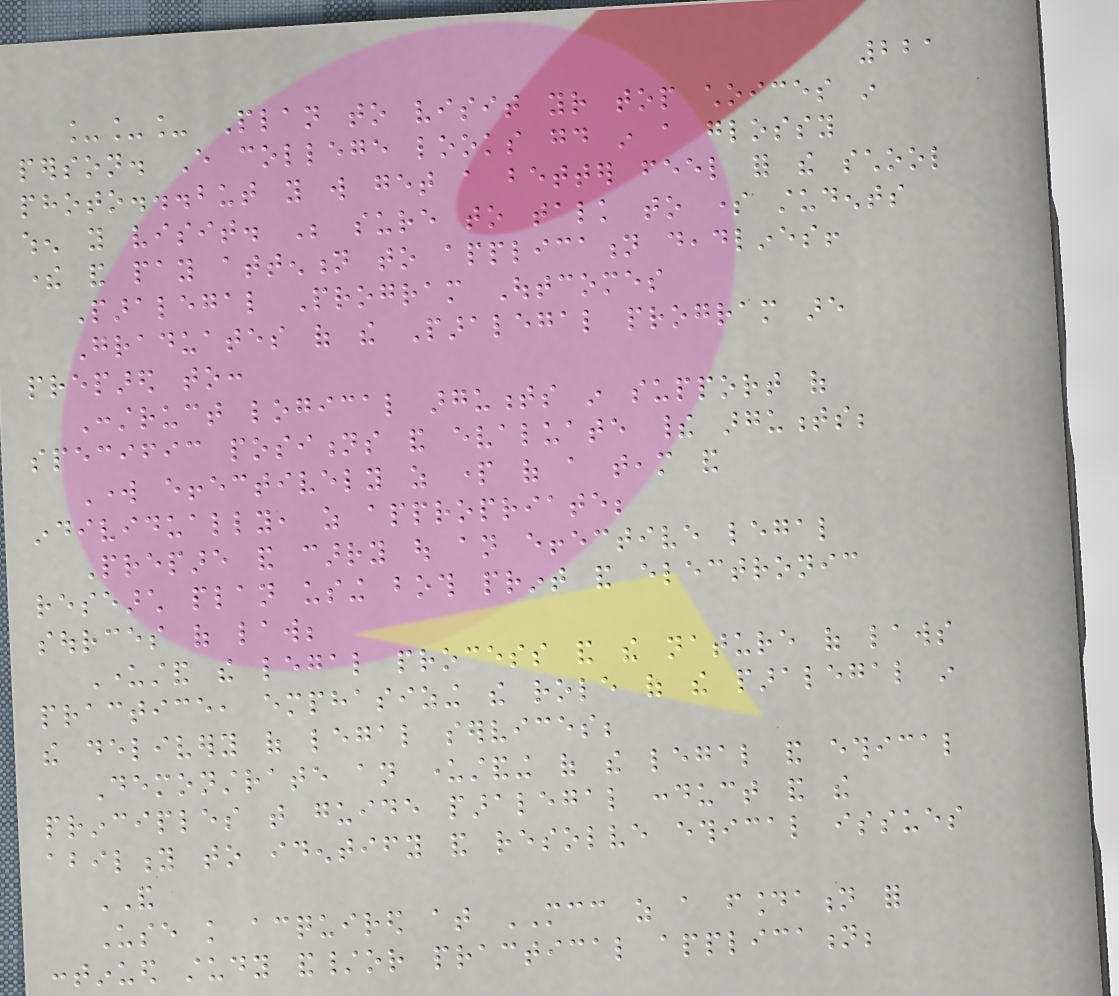221
___ Plan to visit your top choices in
person. Every college looks good in a glossy
photo...but you will get a better feel for the school
when you visit. Be sure to talk to some students
there and pay attention to application deadlines!
Paralegal Program Outcomes
Graduates of the Paralegal program are
prepared to:
Construct logical arguments in support of
specific positions and evaluate their arguments;
Work effectively as part of a team and
individually, as appropriate;
Prepare and carry out an effective legal
research plan using both print and electronic
sources of law;
Understand the legal process and the nature of laws
practice, emphasizing the role of the paralegal in
the delivery of legal services;
Demonstrate an understanding of the legal and ethical
principles that guide paralegal conduct and the
ability to identify and resolve ethical issues
AND
Use knowledge acquired at MCC as a foundation for
continued study and/or practical application;
